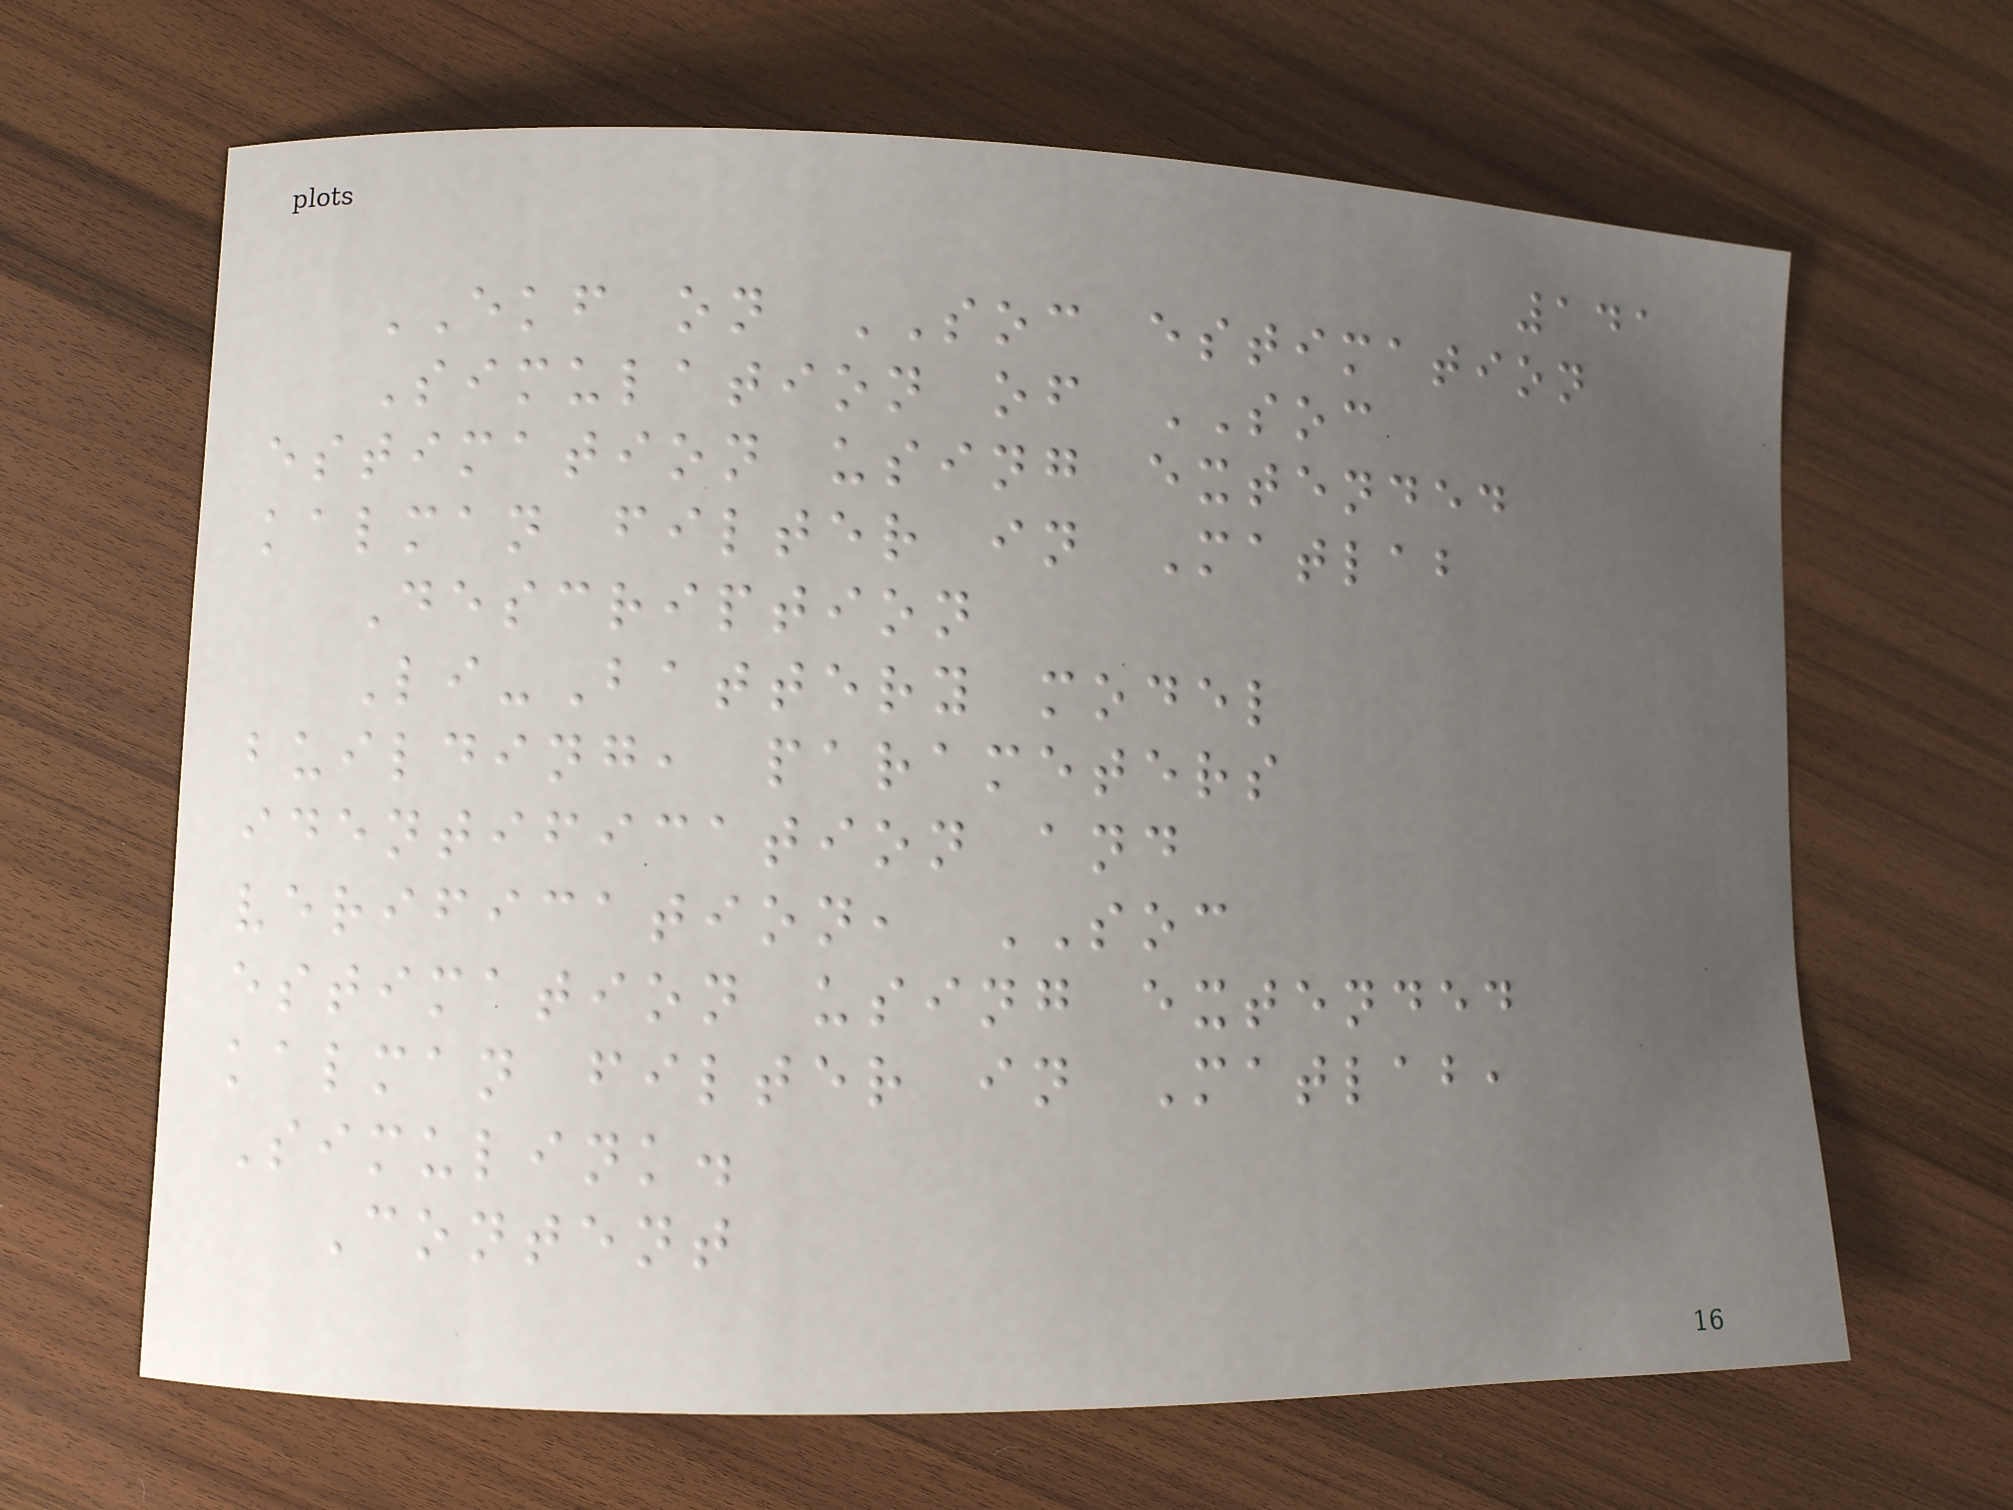141
EKF on SOC estimation
Simulation of SOC
estimation using extended
kalman filter in Matlab
Description
Li-Battery model
building, parameters
identification and
verification, SOC
estimation using extended
kalman filter in Matlab,
Simulink.
Content
